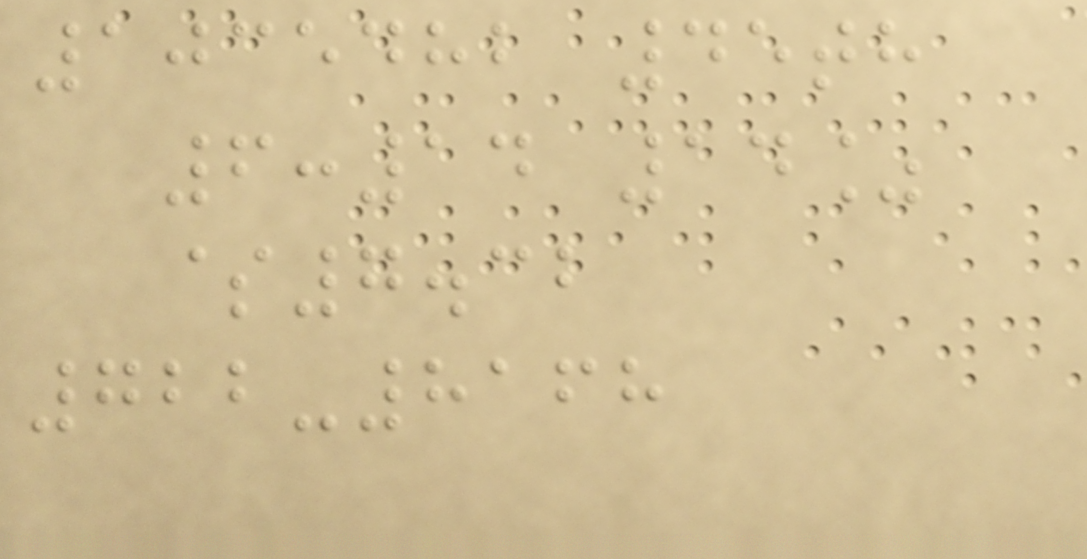1035482 45th
6:14 14%
$7.32
722-8168
